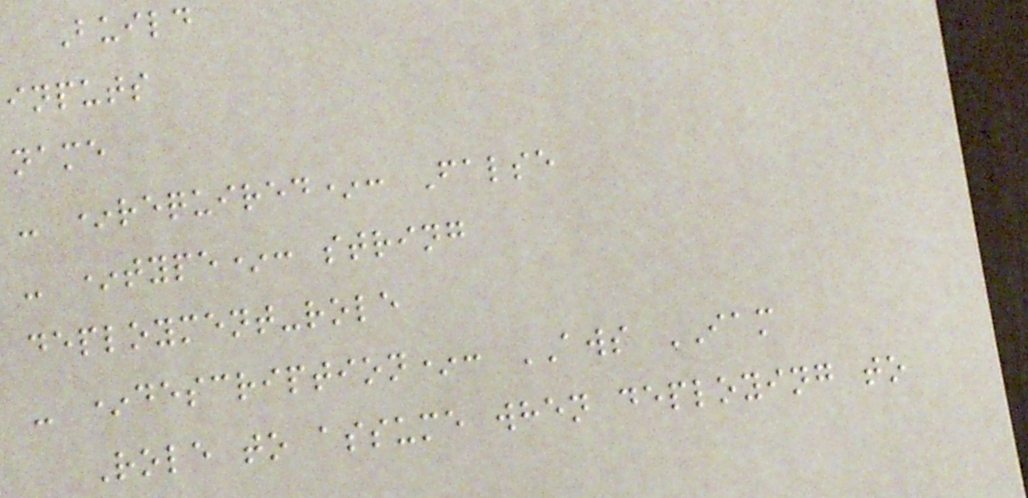Build
inputs
name
- *required*: False
- *type*: string
deployment-role
- *description*: AWS IAM
Role to assume when deploying to
